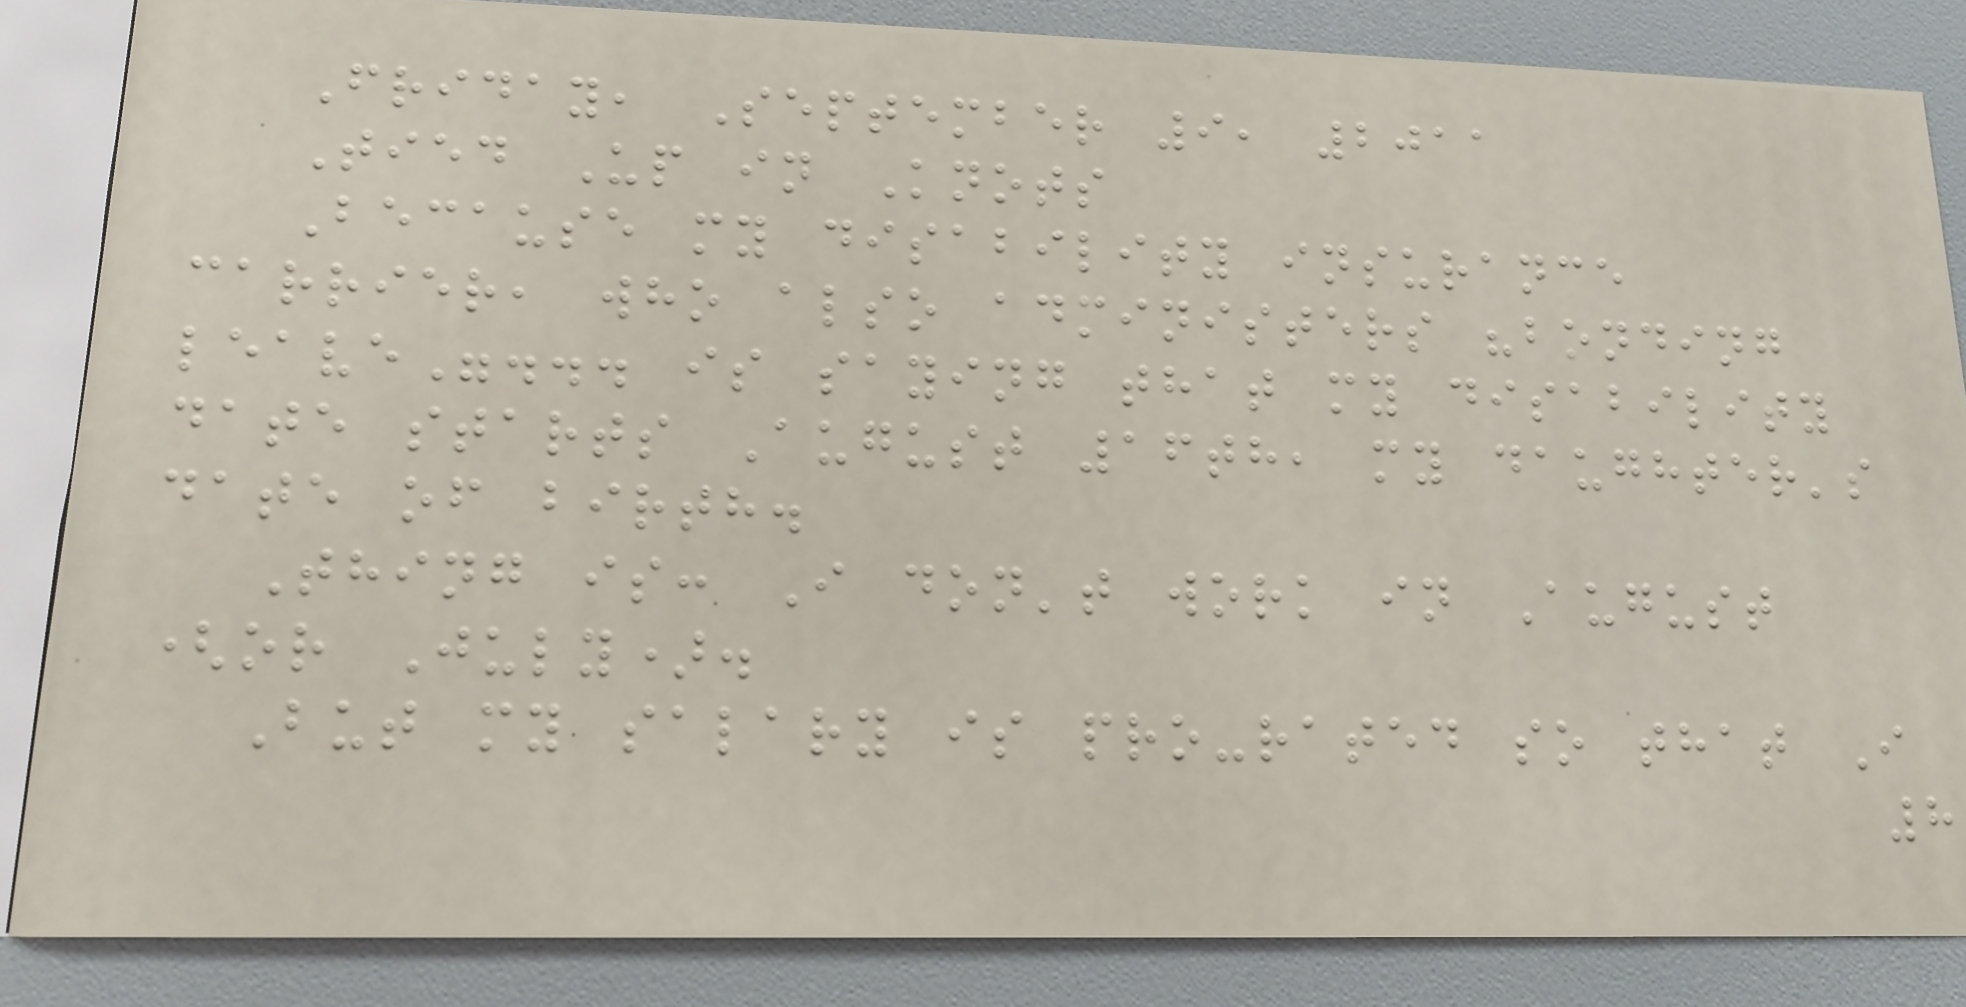Friday, September 9, 2011
Tied Up in Knots
Because my disability insurance
carrier, who also administers "bonding
leave"... is saying that my disability
date starts August 16th, my daughter's
date of birth.
Thing is: I don't work in August
(or July).
But my salary is pro-rated so that I
8
